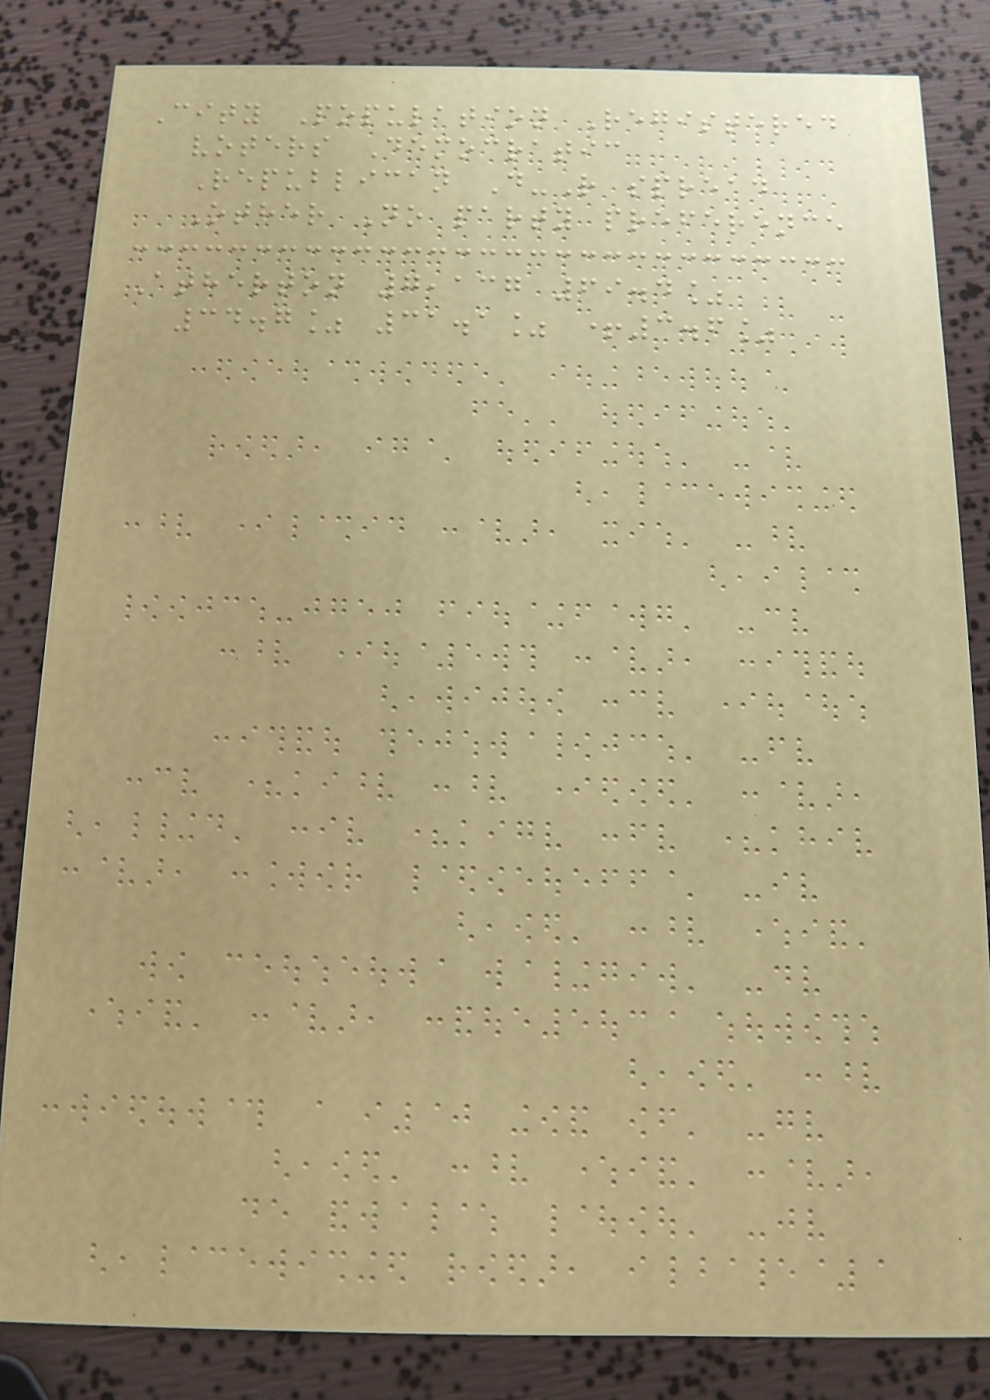City Population Registered
voters Democratic
Republican D-R spread
Other No party preference
Atherton 7,137 69.4%
34.7% 31.1% +3.6%
